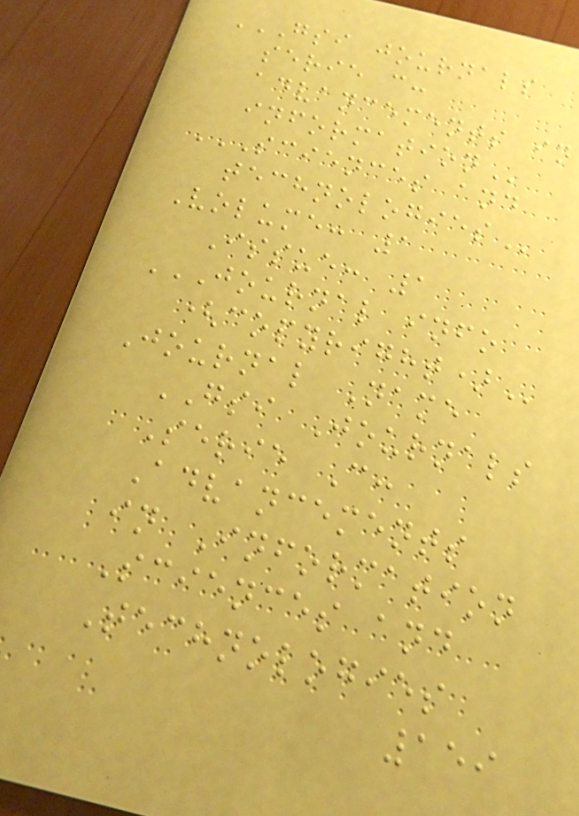GSI JOURNALS
SERIE C:
ADVANCEMENTS IN
INFORMATION
SCIENCES AND
TECHNOLOGIES
Volume: 1
Issue: 1
JOURNAL INFO
(COPYRIGHT)
Journal Name
GSI Journals
Serie C:
Advancements
in Information
Sciences and
Technologies
159
